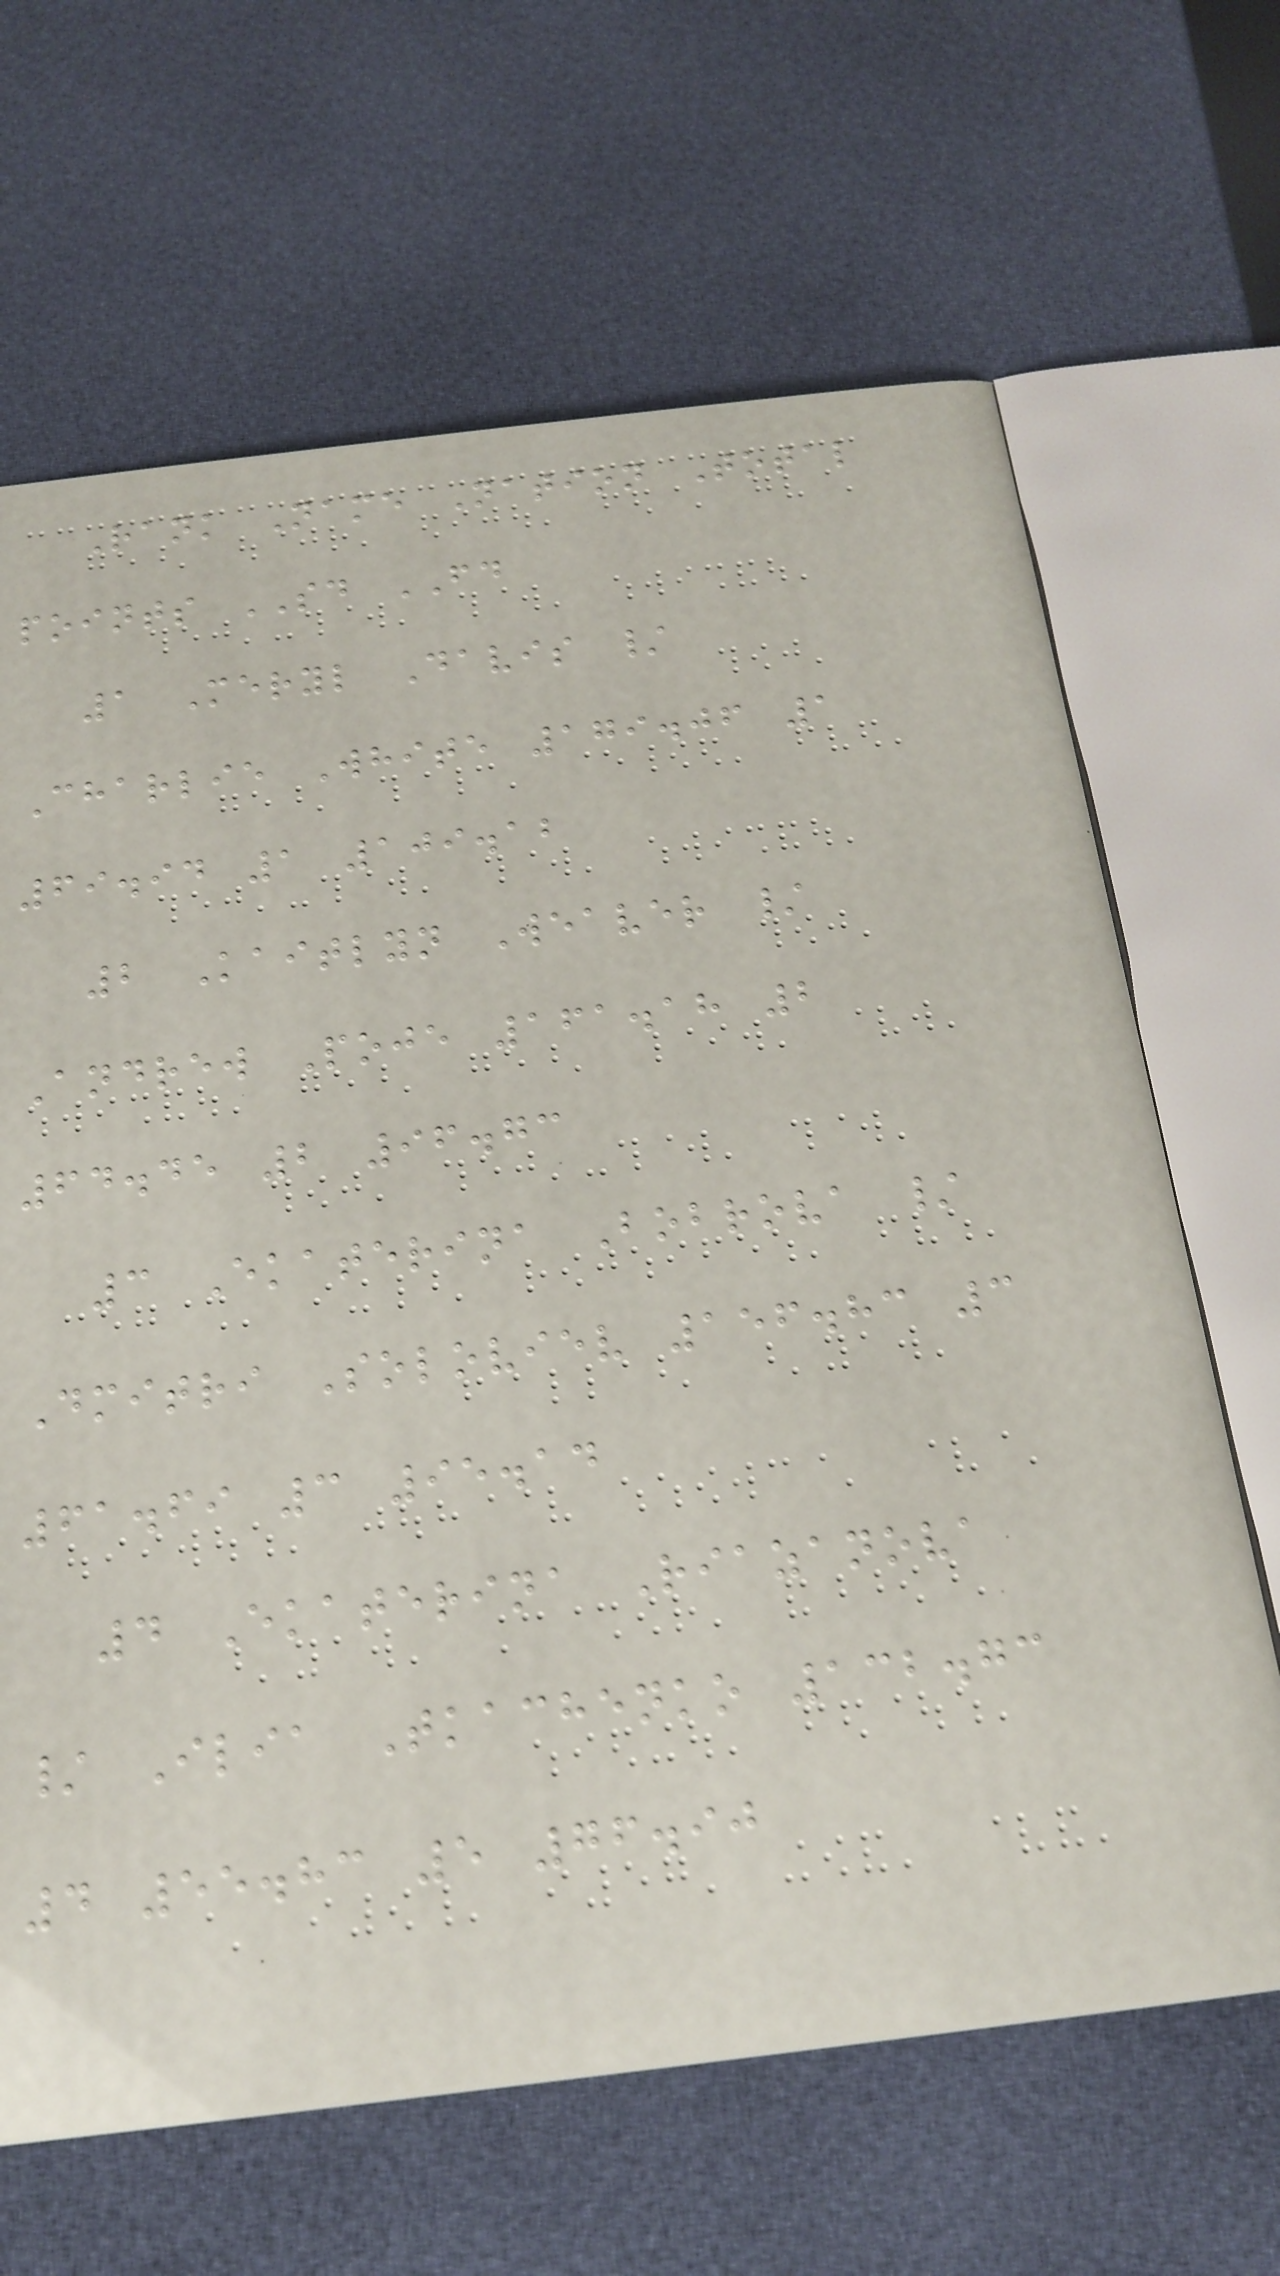Rank Name Nation Total
points SD FD
1 Meryl Davis /
Charlie White 179.06 1
69.94 1 109.12
2 Kaitlyn Weaver /
Andrew Poje 161.18 2
64.45 2 96.73
3 Ekaterina Bobrova /
Dmitri Soloviev 156.83 3
61.69 3 95.14
4 Ekaterina Riazanova
/ Ilia Tkachenko 132.73
4 55.83 5 76.90
